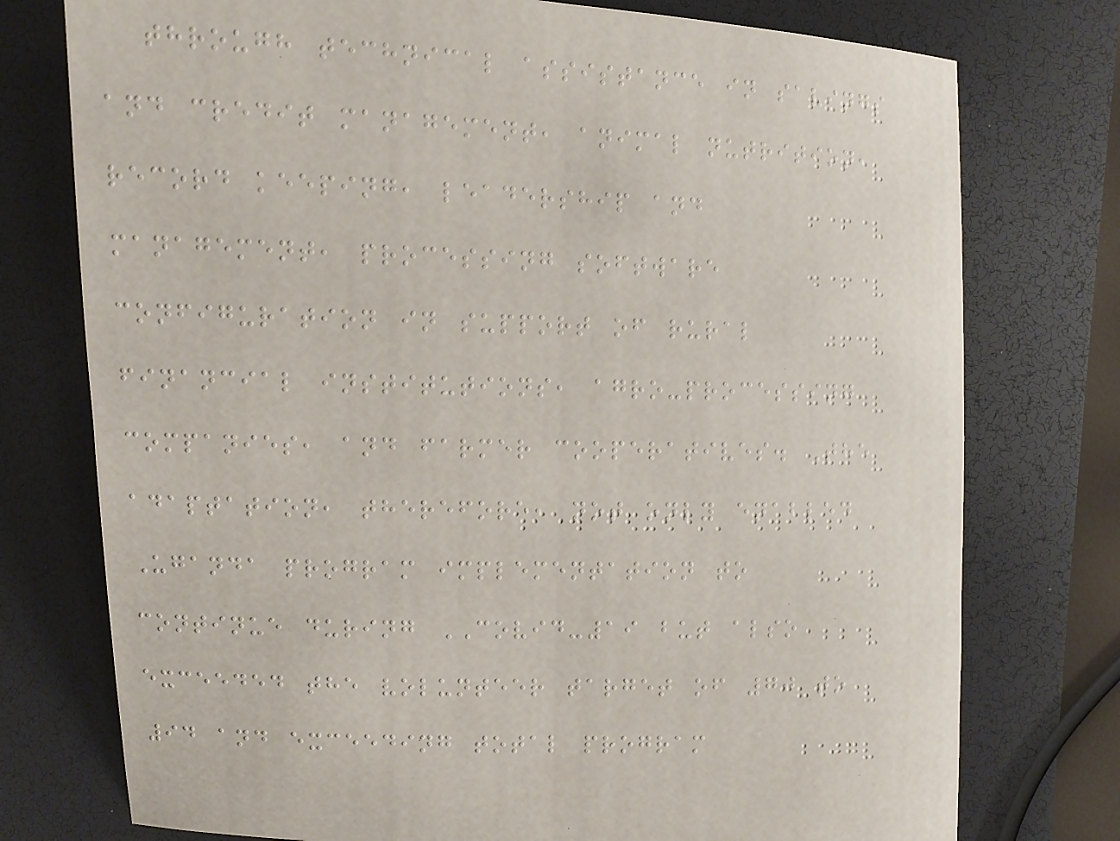through technical assistance in savings
and credit management, animal nutrition,
record keeping, leadership and
management, processing software
configuration in support of rural
financial institutions, agro-processing
companies, and farmer cooperatives. The
adaptation, therefore, not only enabled
Uganda program implementation to
continue during COVID-19 but also
exceeded the volunteer target of 70 to
94 and exceeding total program
